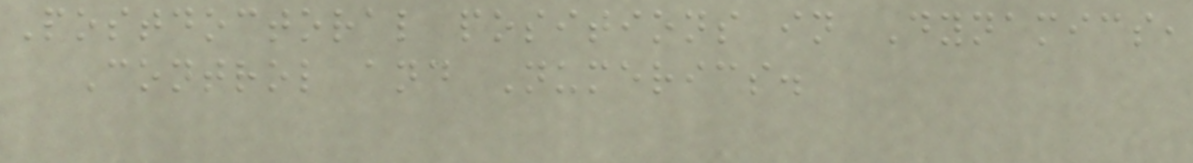Postdoctoral positions in Dynamics,
Control and Numerics.
